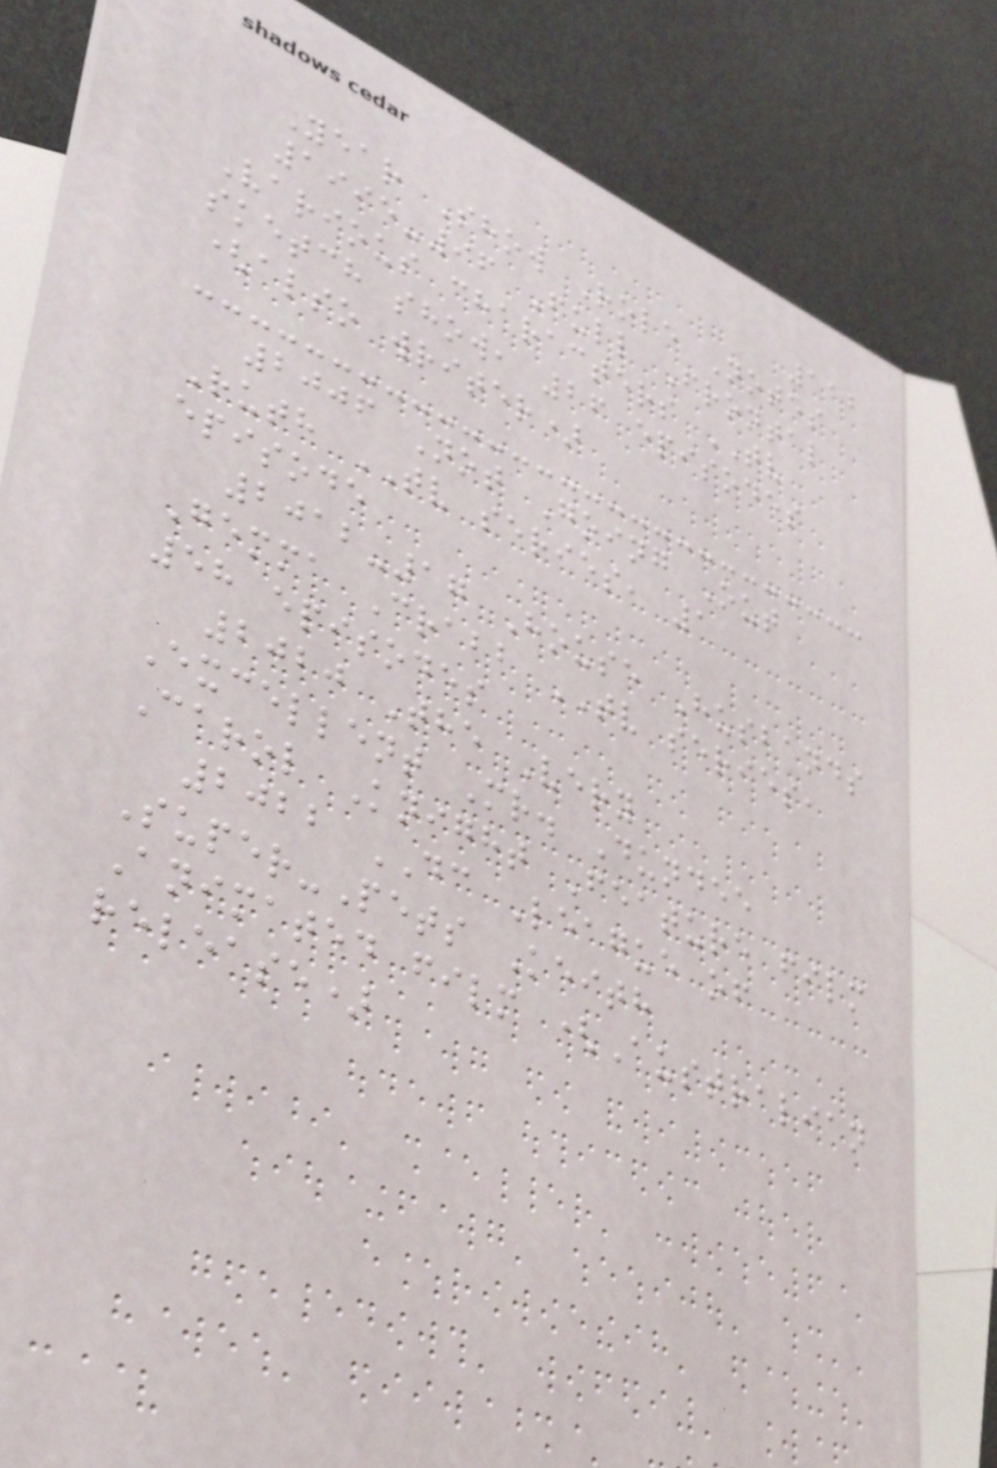112
Year Show Role Notes
1995-96 Full Frontal
Various characters TV
sketch show, 26 episodes
(also writer)
2006 Not Going Out
Ruth TV series, 1
episode
2012-17 House Husbands
Gemma Crabb TV series,
58 episodes
2020 The Very
Excellent Mr. Dundee
Carol Knight Feature film
2022 DC League of
Super-Pets Keith
Animated film (Australian
release)
